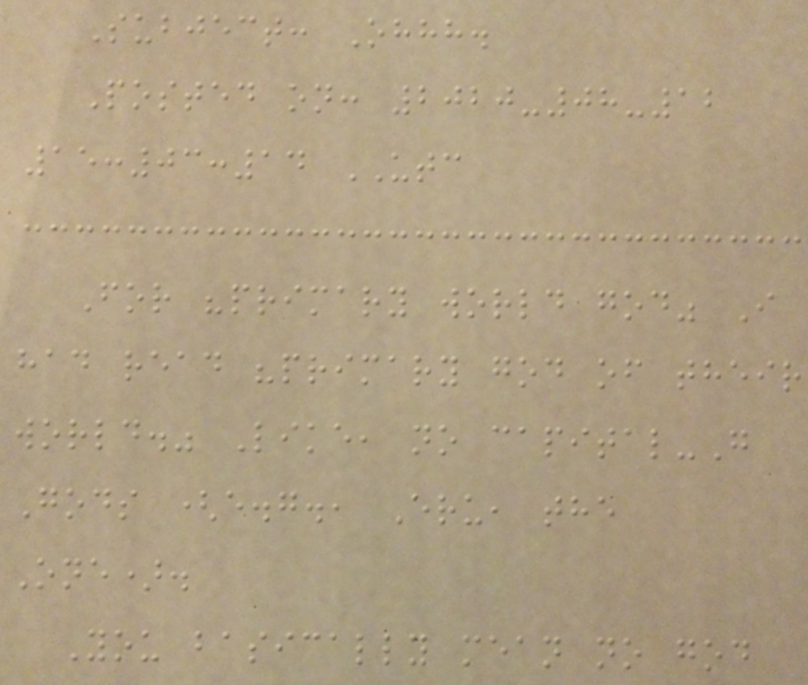Subject: Ohhh.
Posted on: 2020-08-12
15:03:14 UTC
For "primary world god" I
had read "primary god of their
world." Like, no capital-G
Gods (e.g., Eru, the
One).
You basically mean no god
